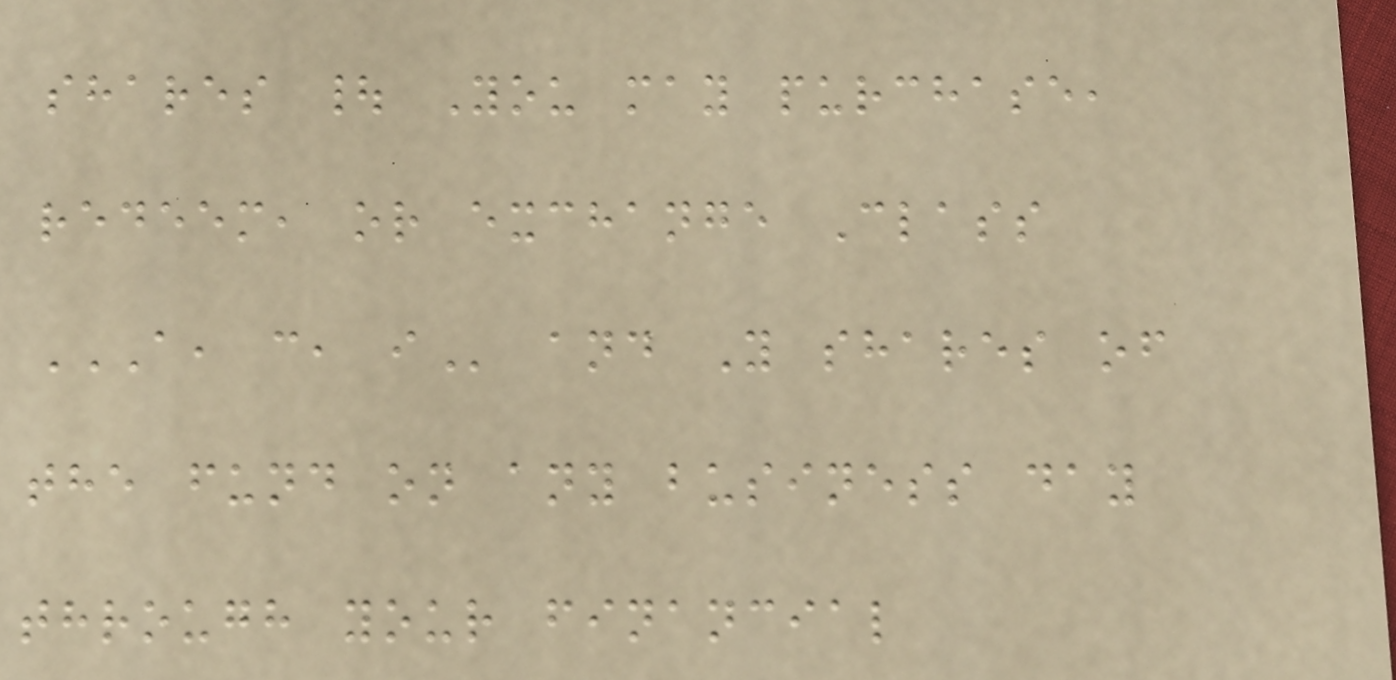shares | You may purchase,
redeem, or exchange Class
A, C, I and Y shares of
the fund on any business day
through your financial
